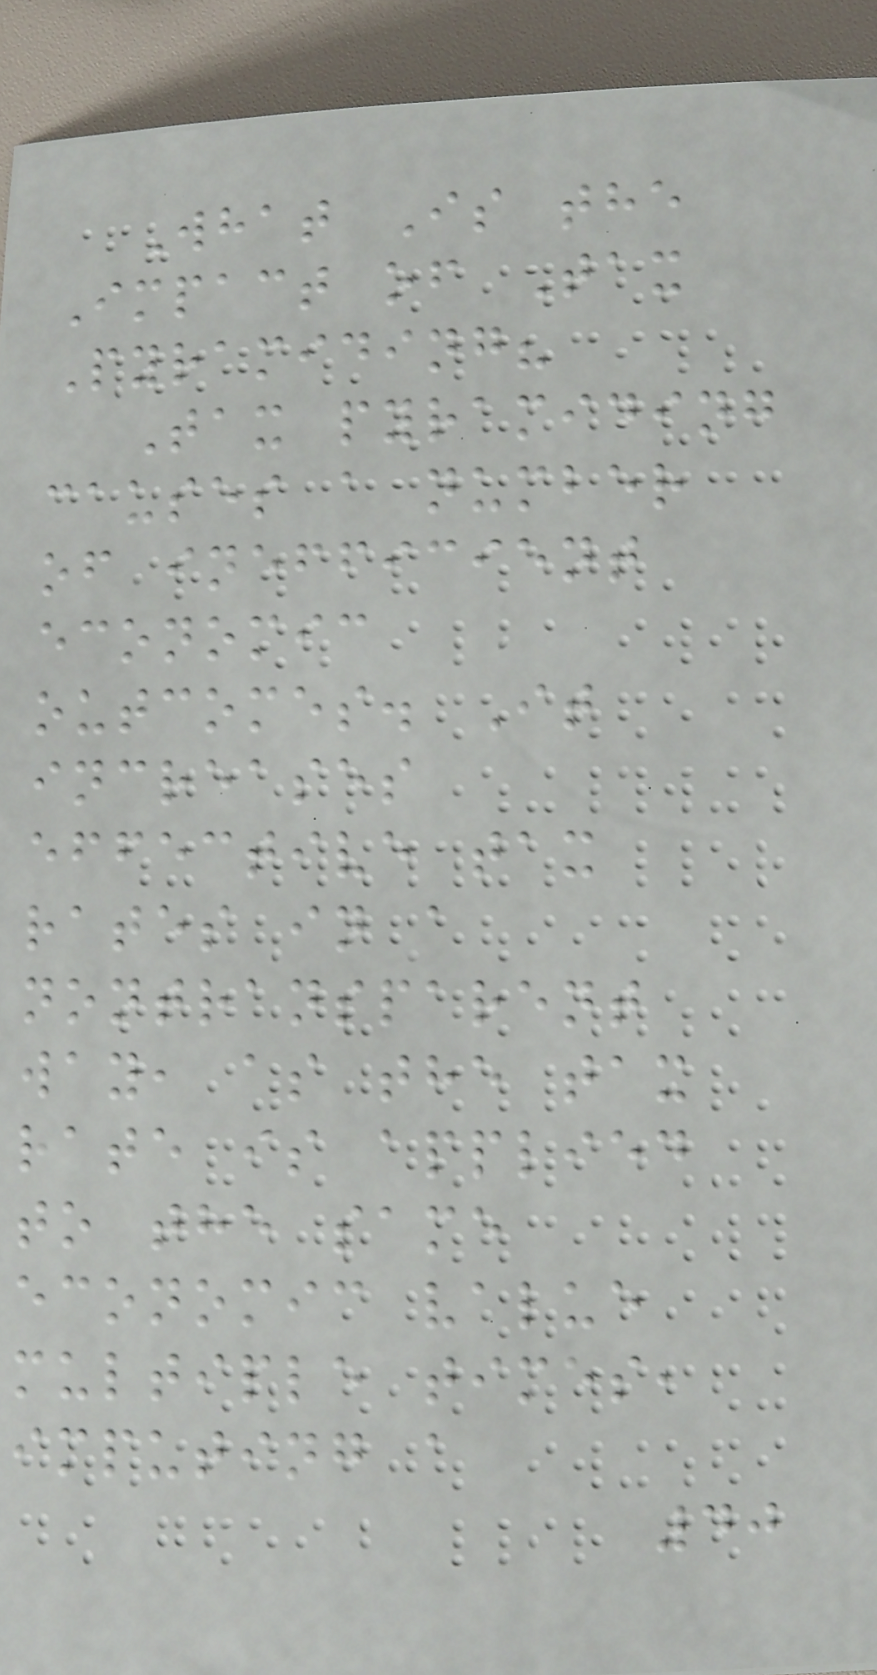What Is the
Impact of Tax
Pyramiding?
Tax pyramiding
causes a number
of inefficient
economic
outcomes. It
increases
effective tax
rates in a
nontransparent
way, as the tax
rate is applied
to the same
economic value
multiple times,
imputing a
40
